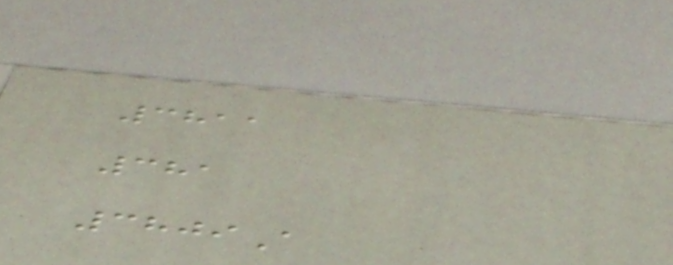3811
381
3809A
